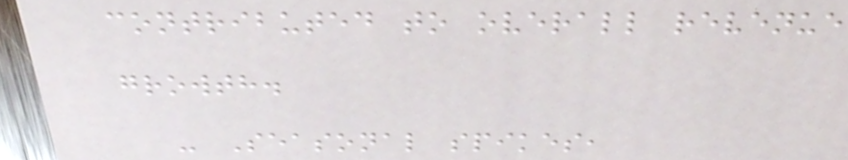contributed to overall revenue
growth.
- Seasonal spikes,
